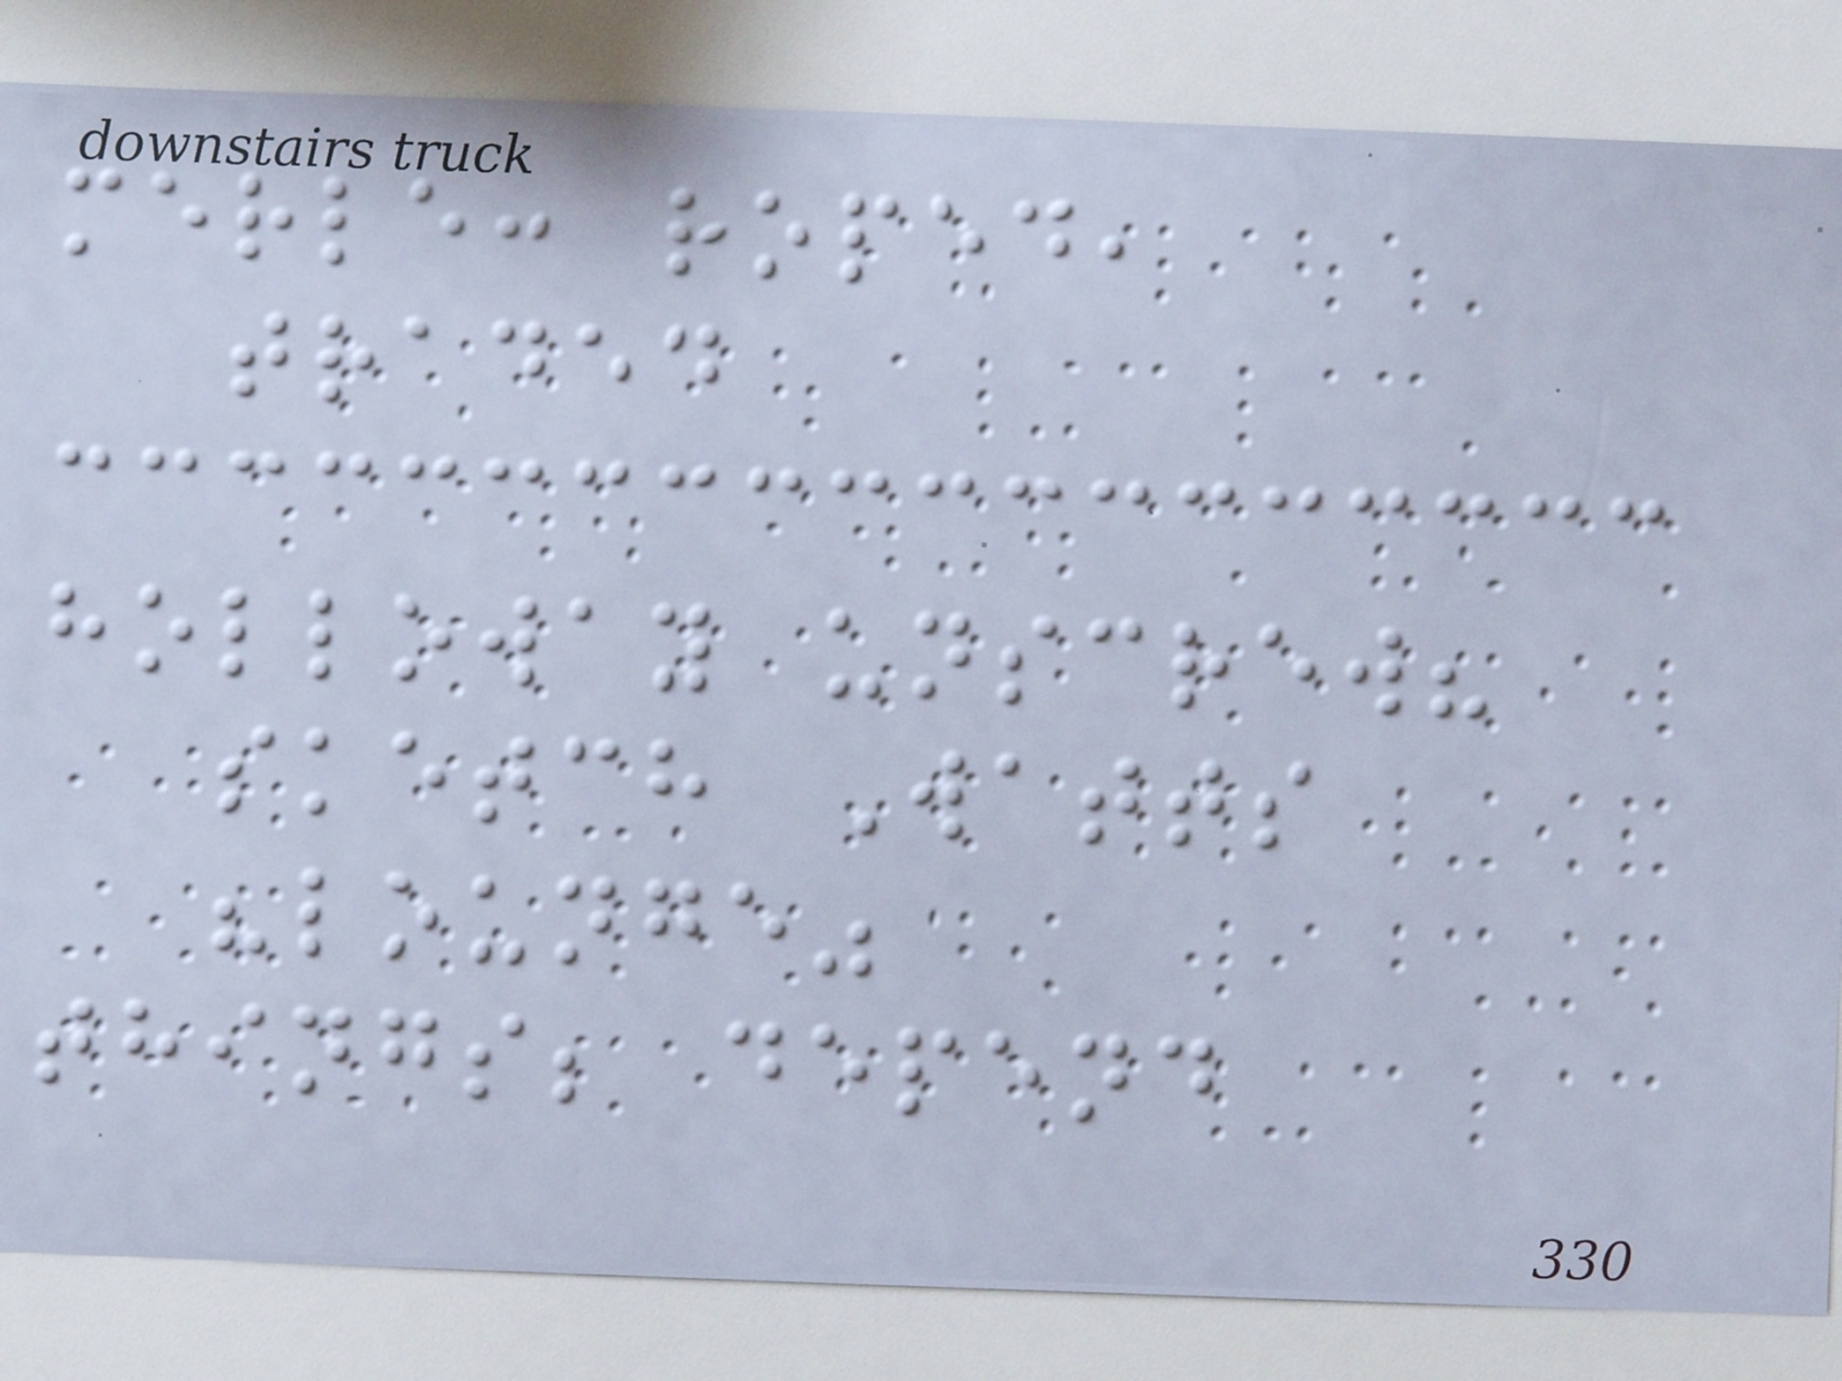merle: roped,
traded
holloway unscrew?
sketch Watts
"lounge"
things; depend
